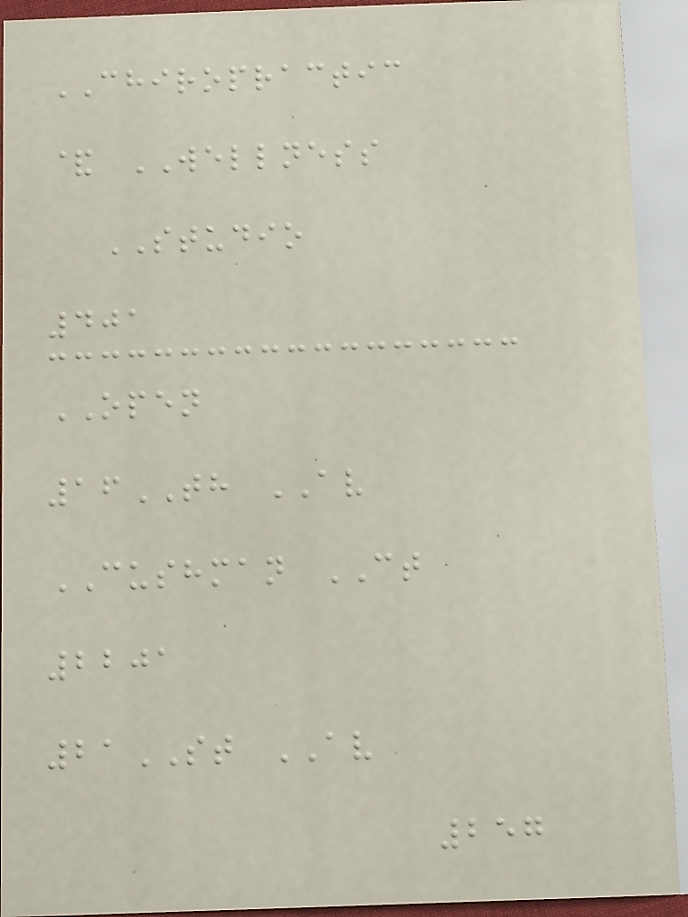CHIROPRACTIC
& WELLNESS
STUDIO
401
OPEN
16TH AV
CUSHMAN CT
2201
21ST AV
257
